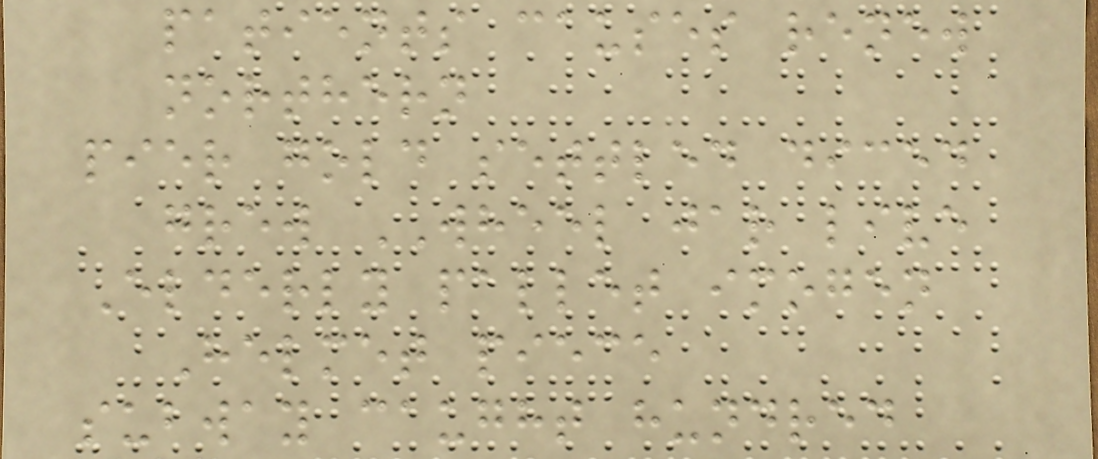patients causes renew
northern
pier gold settled diced
grew WHEEL jar live
Elderly pallet imogen
Helmet piece
subway caught hundred
